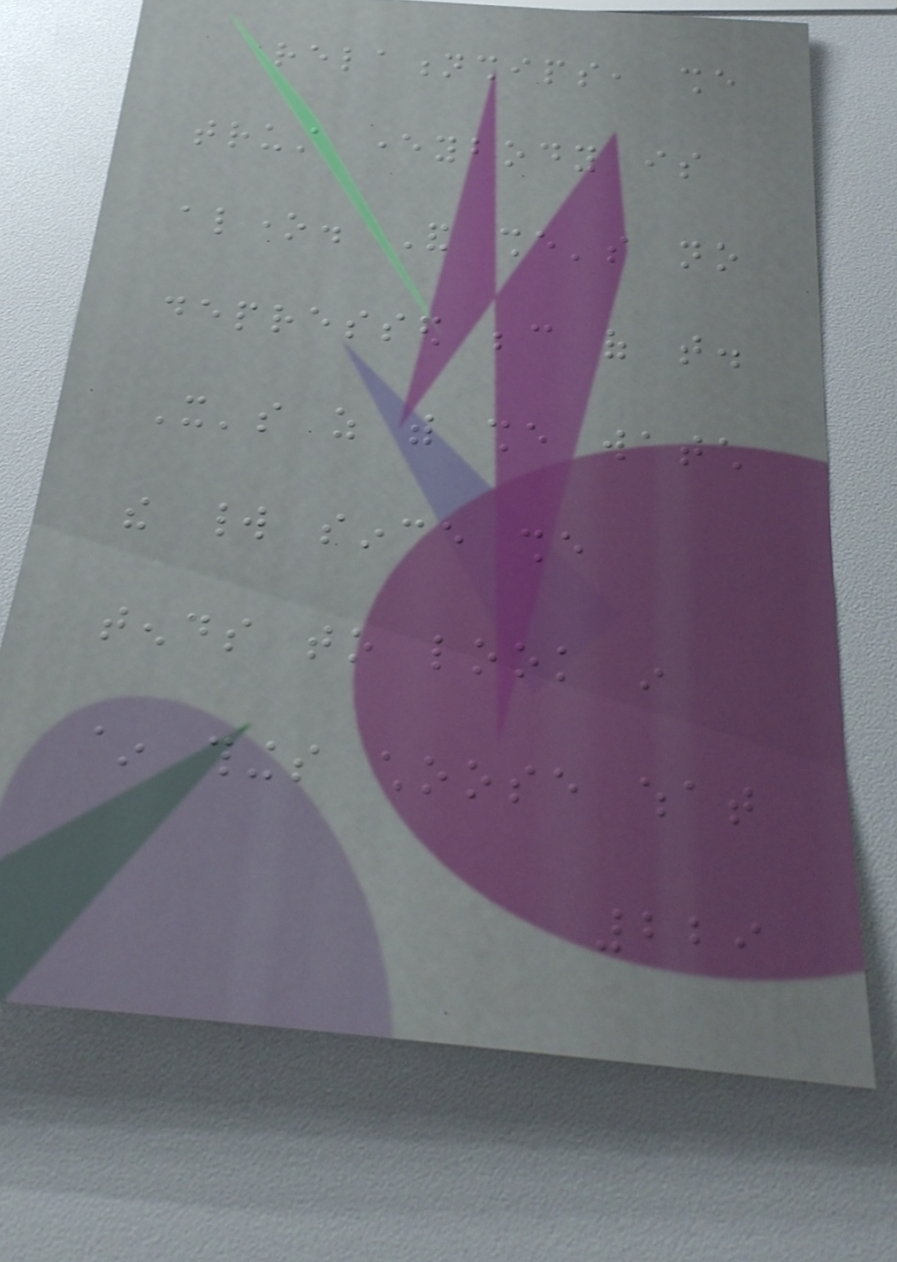relationships, she
trust everybody is
alone. And she's no
depressed because of that.
It's as with she watch
the world since she
tends to look in
~ things choose what
229
